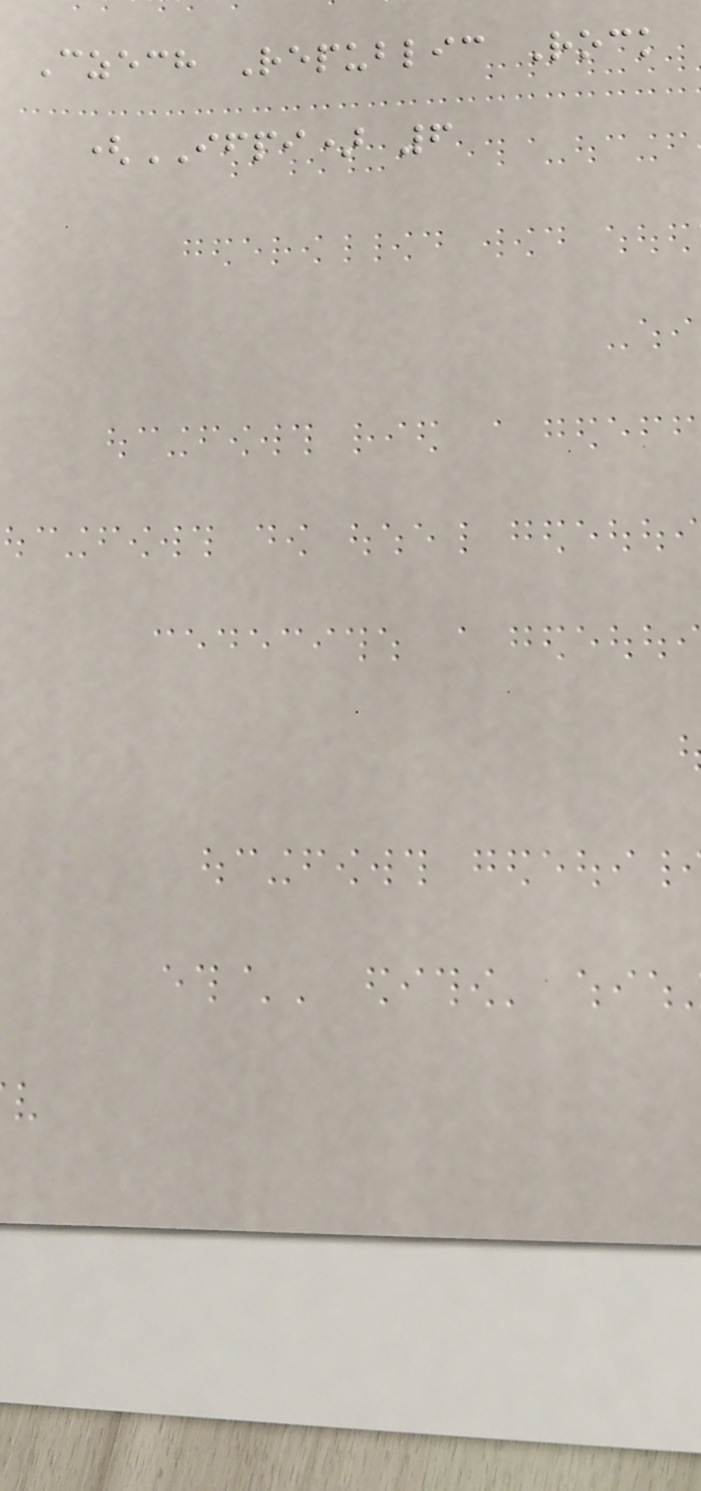Czech Republic Rock
(IFPI) 6
